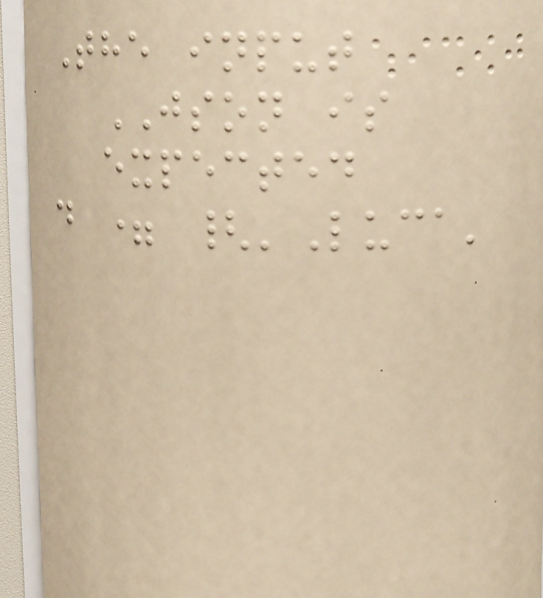The input
JSON is
expected
d = {'Luca'
